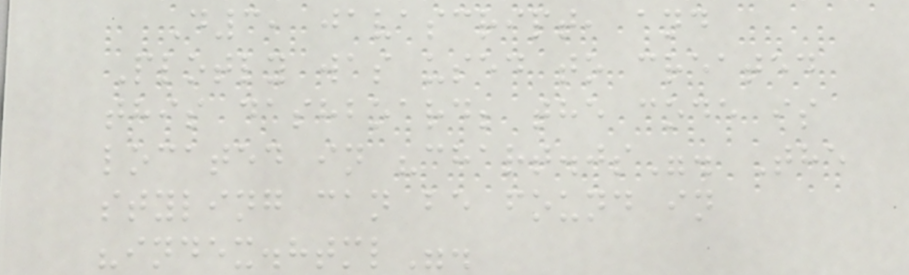D3, javascript, and
Plotly was used to created
this dashboard; the code is
located in "chart.js". The
styling can be found in
"index.html".
